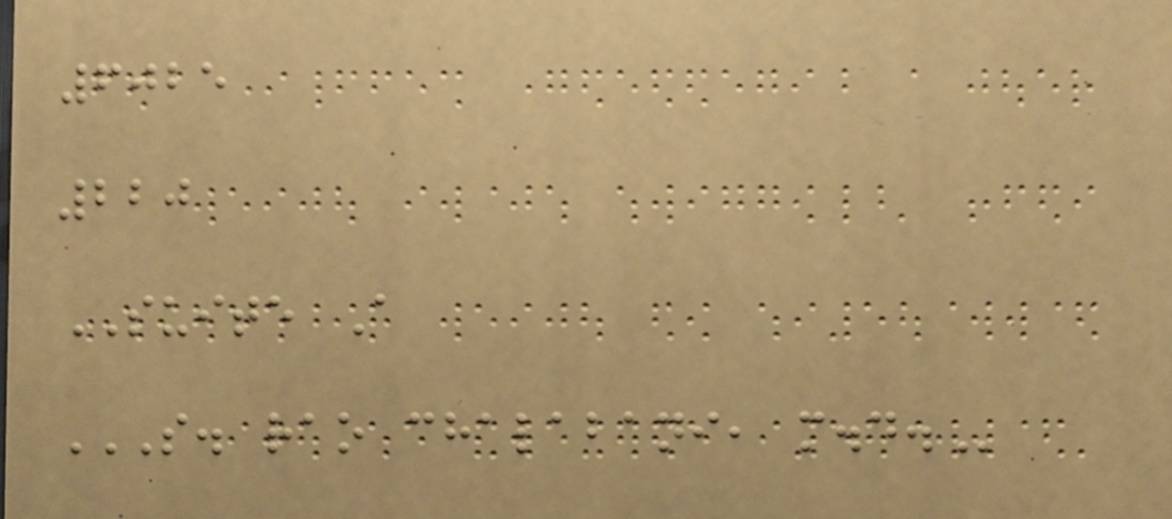6025
220
SUITE A
S. RAO CHALABANI, M.D.
